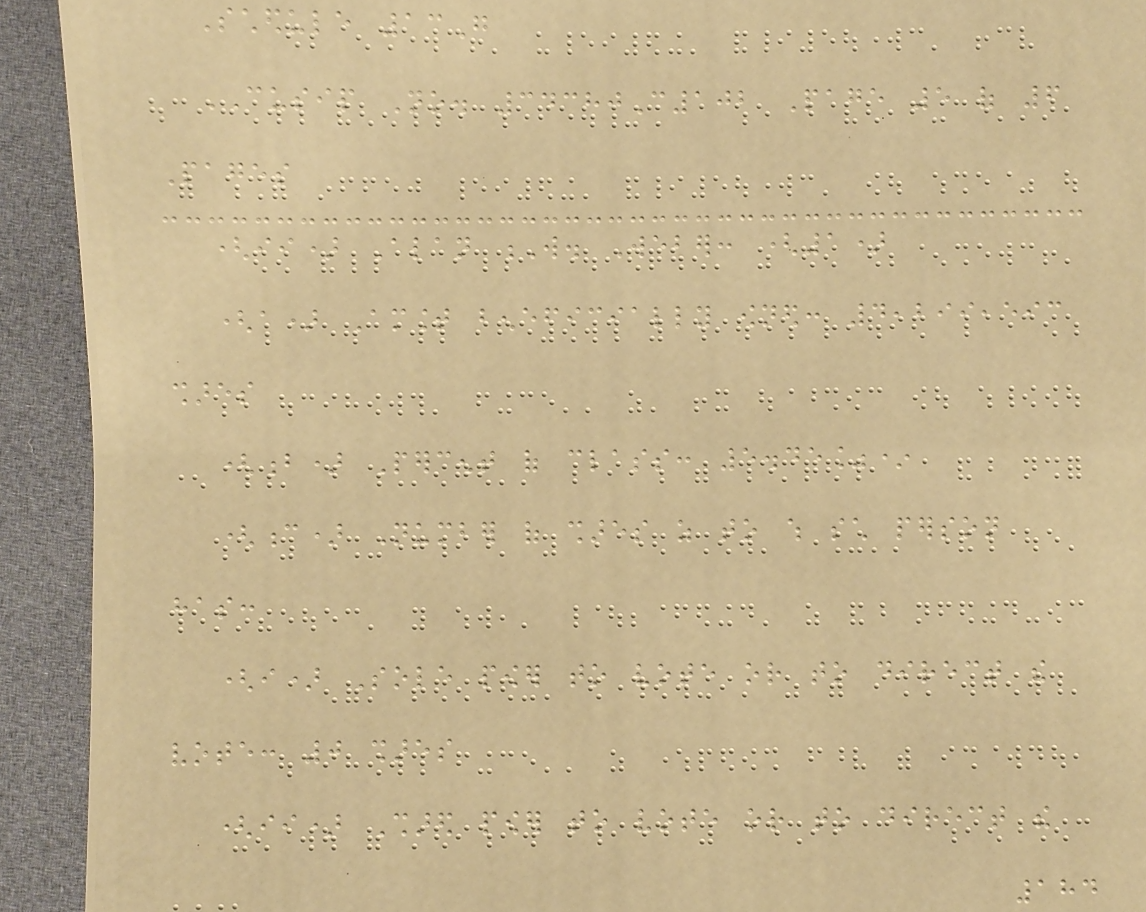Schedule 13G
CUSIP No. 34380C102 Page 5 of 6
Pages
(ii) Alan W. Weber: (1)
(a) Amount beneficially owned: 4,299,593
shares
(b) Percent of class: 5.45%*
(c) Number of shares as to which such person
has:
(i) Sole power to vote or to direct the
vote: 0 shares
(ii) Shared power to vote or to direct the
184
